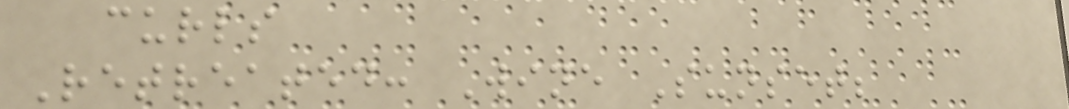curls
Retreated: Wine Sunset;
